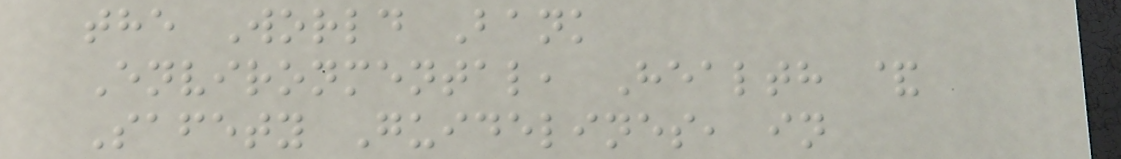the World Bank
Environmental, Health &
Safety Guidelines, in
